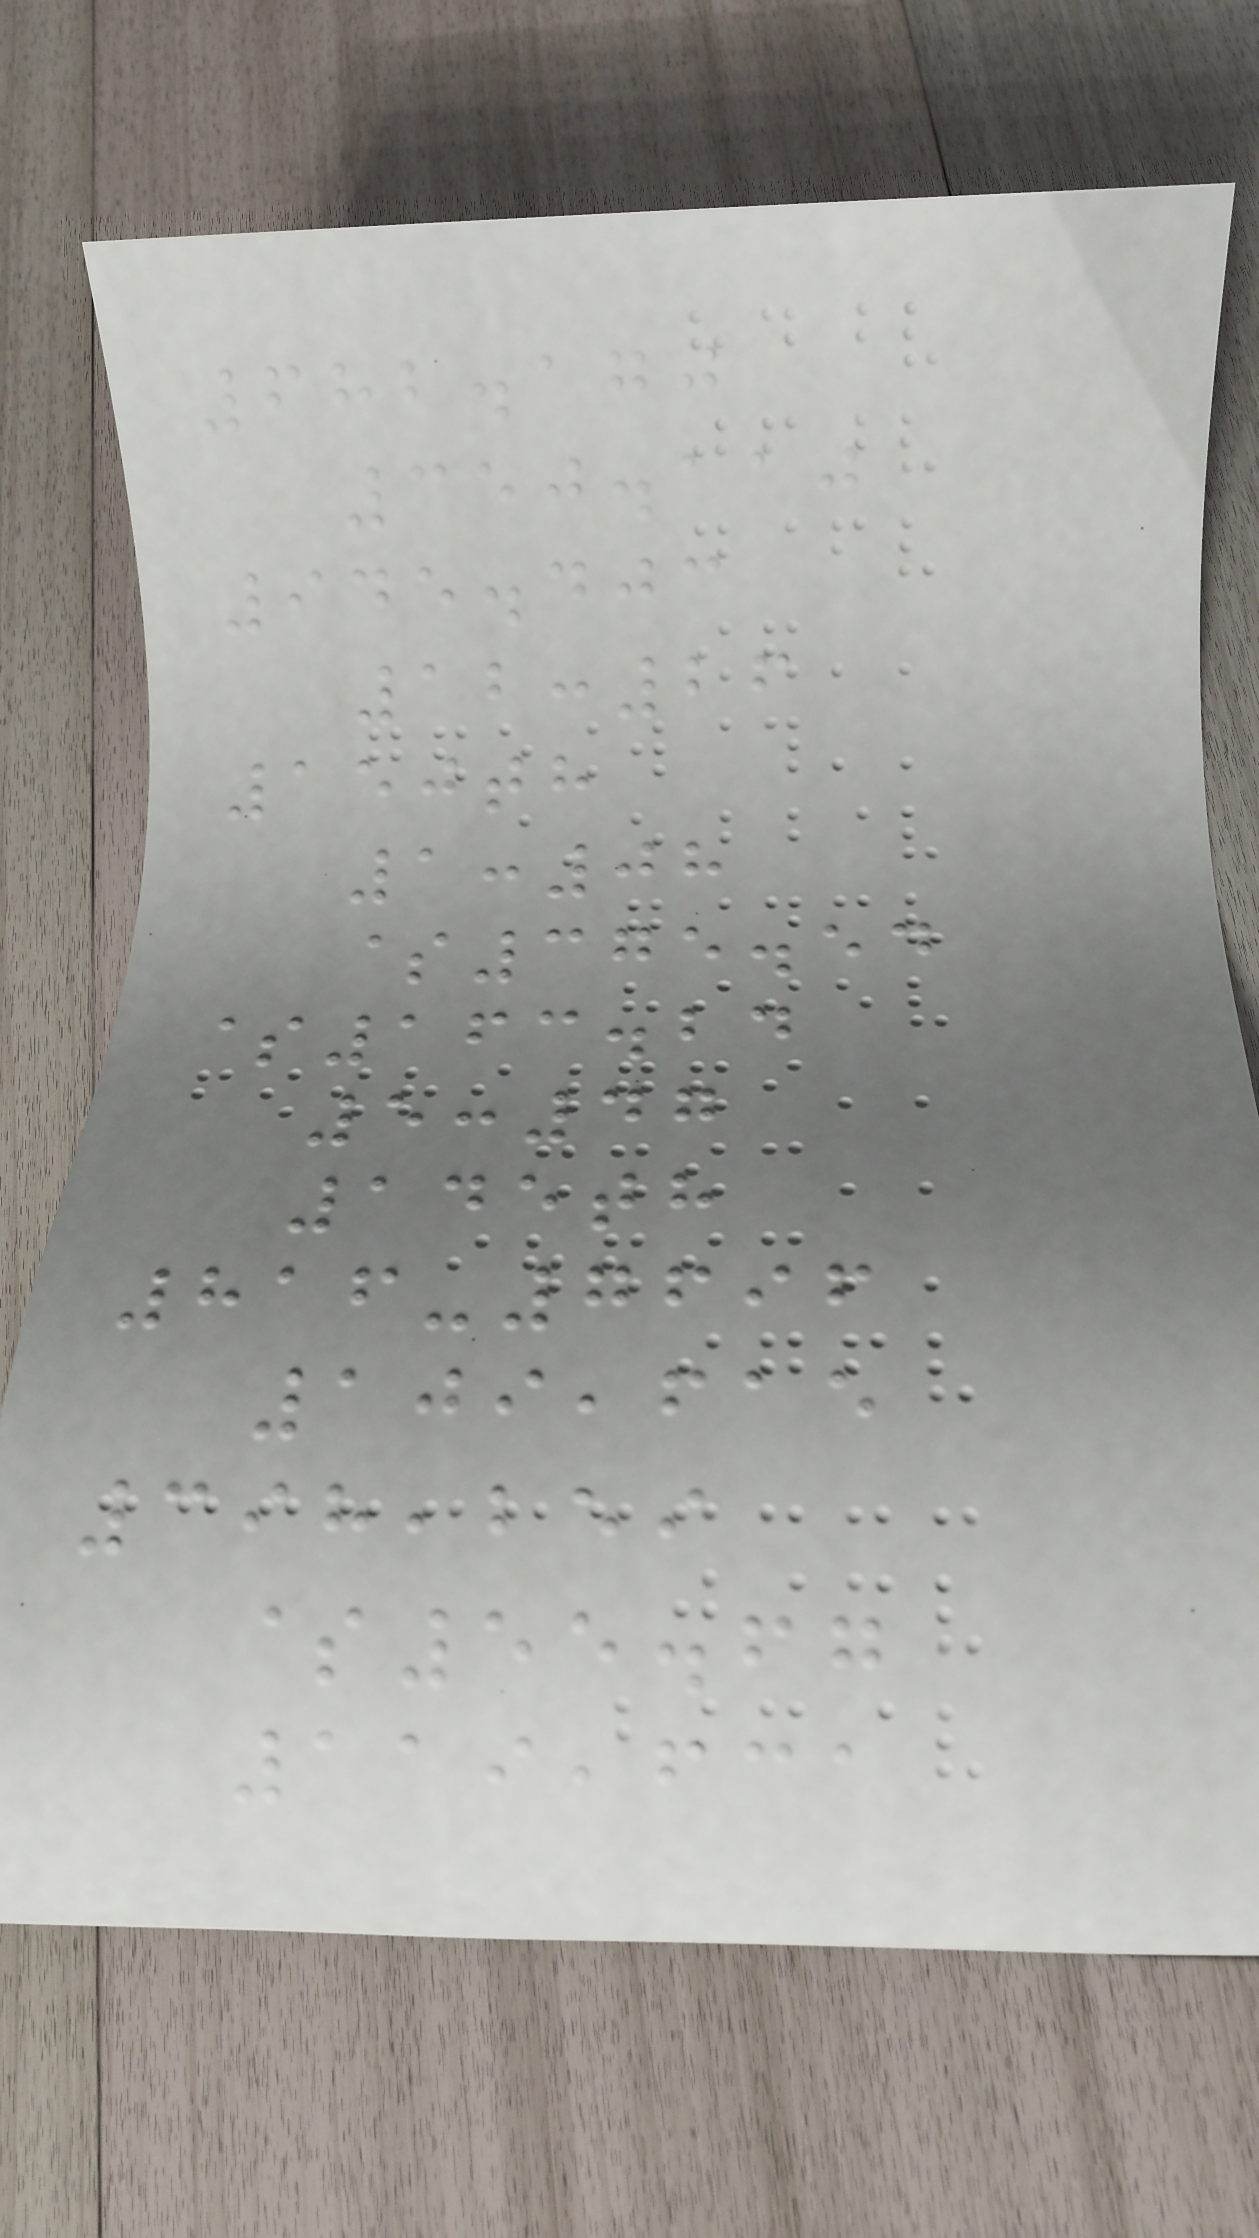682.170
350.110
945.403
12:26
150th
1:08
$375.54
$163.24
5:47
145th
816-7696
109,615
398,259
$55.67
119,631
